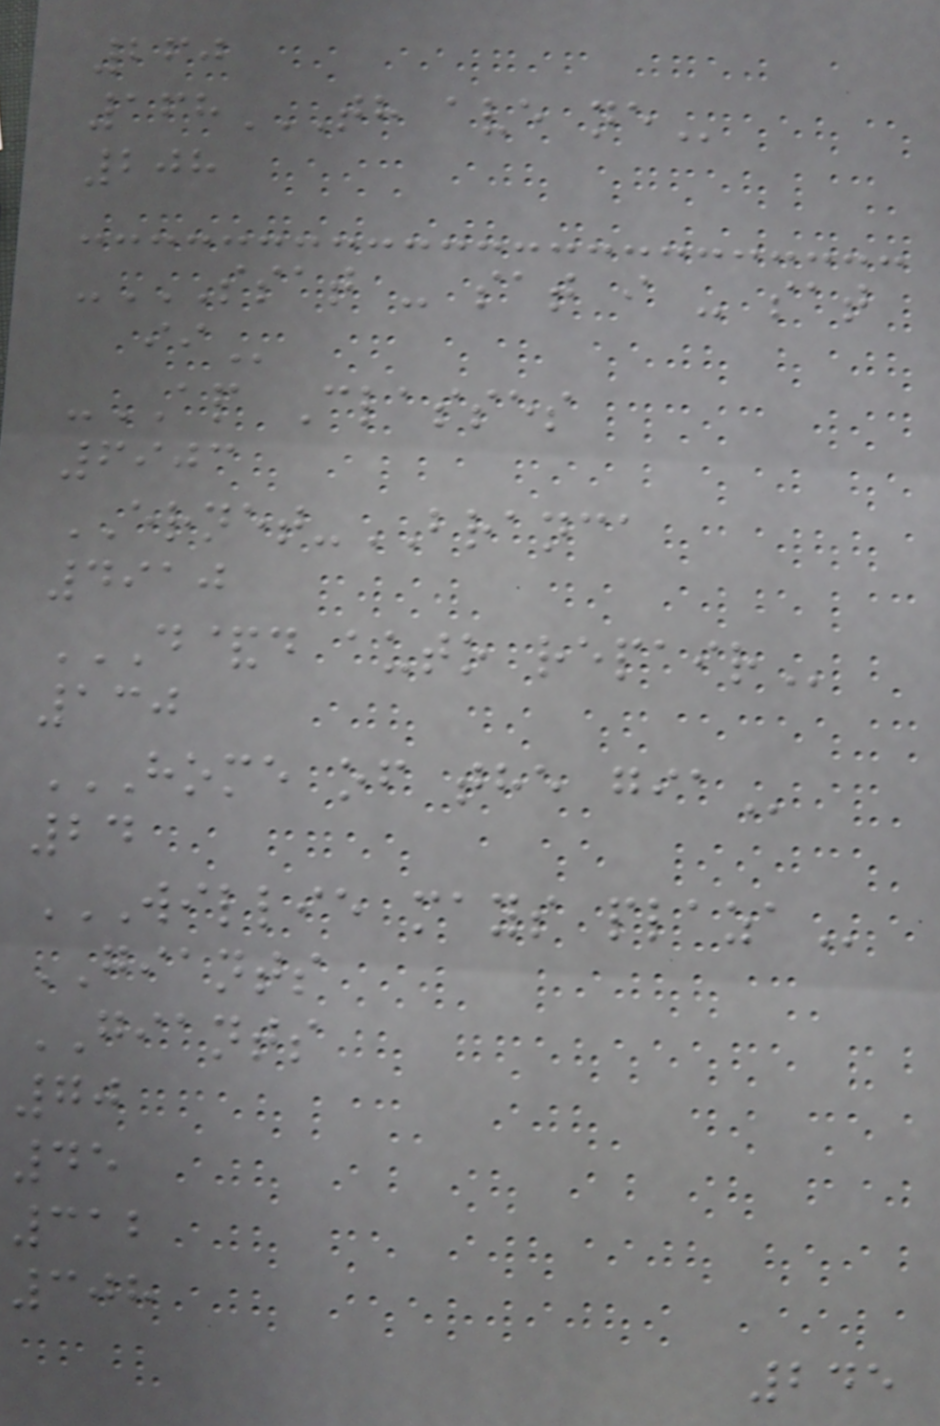260
168TH AVE NE
208
-SSAT - SAT I - SAT
II
-AP Classes
6903
ERNET-BRANCA
4910
D&D AUTO REPAIR
130
HOME OF THE GIA
24
WILLIE MAYS PLAZA
GIANTS
GIANTS
70
45
312
308
245
